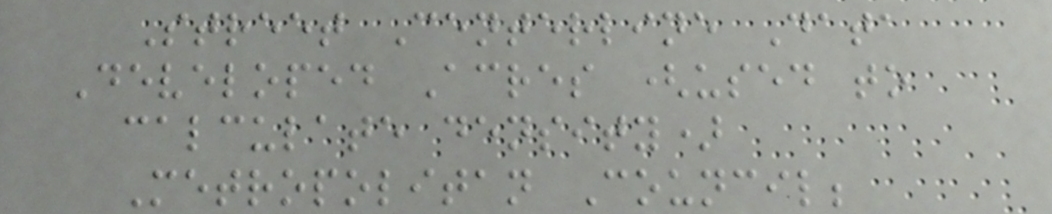Street Centerline Data
Developed Acres (used to
calculate density)
Metropolitan Council;
